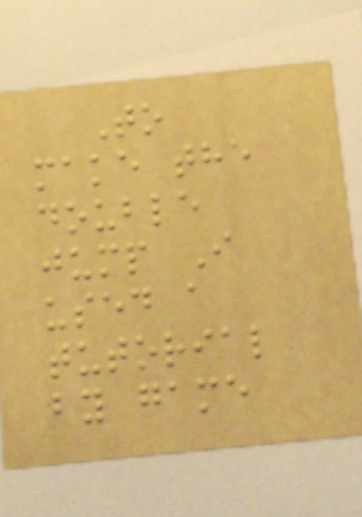To
make the
double
jump I
used a
tutorial
by game
